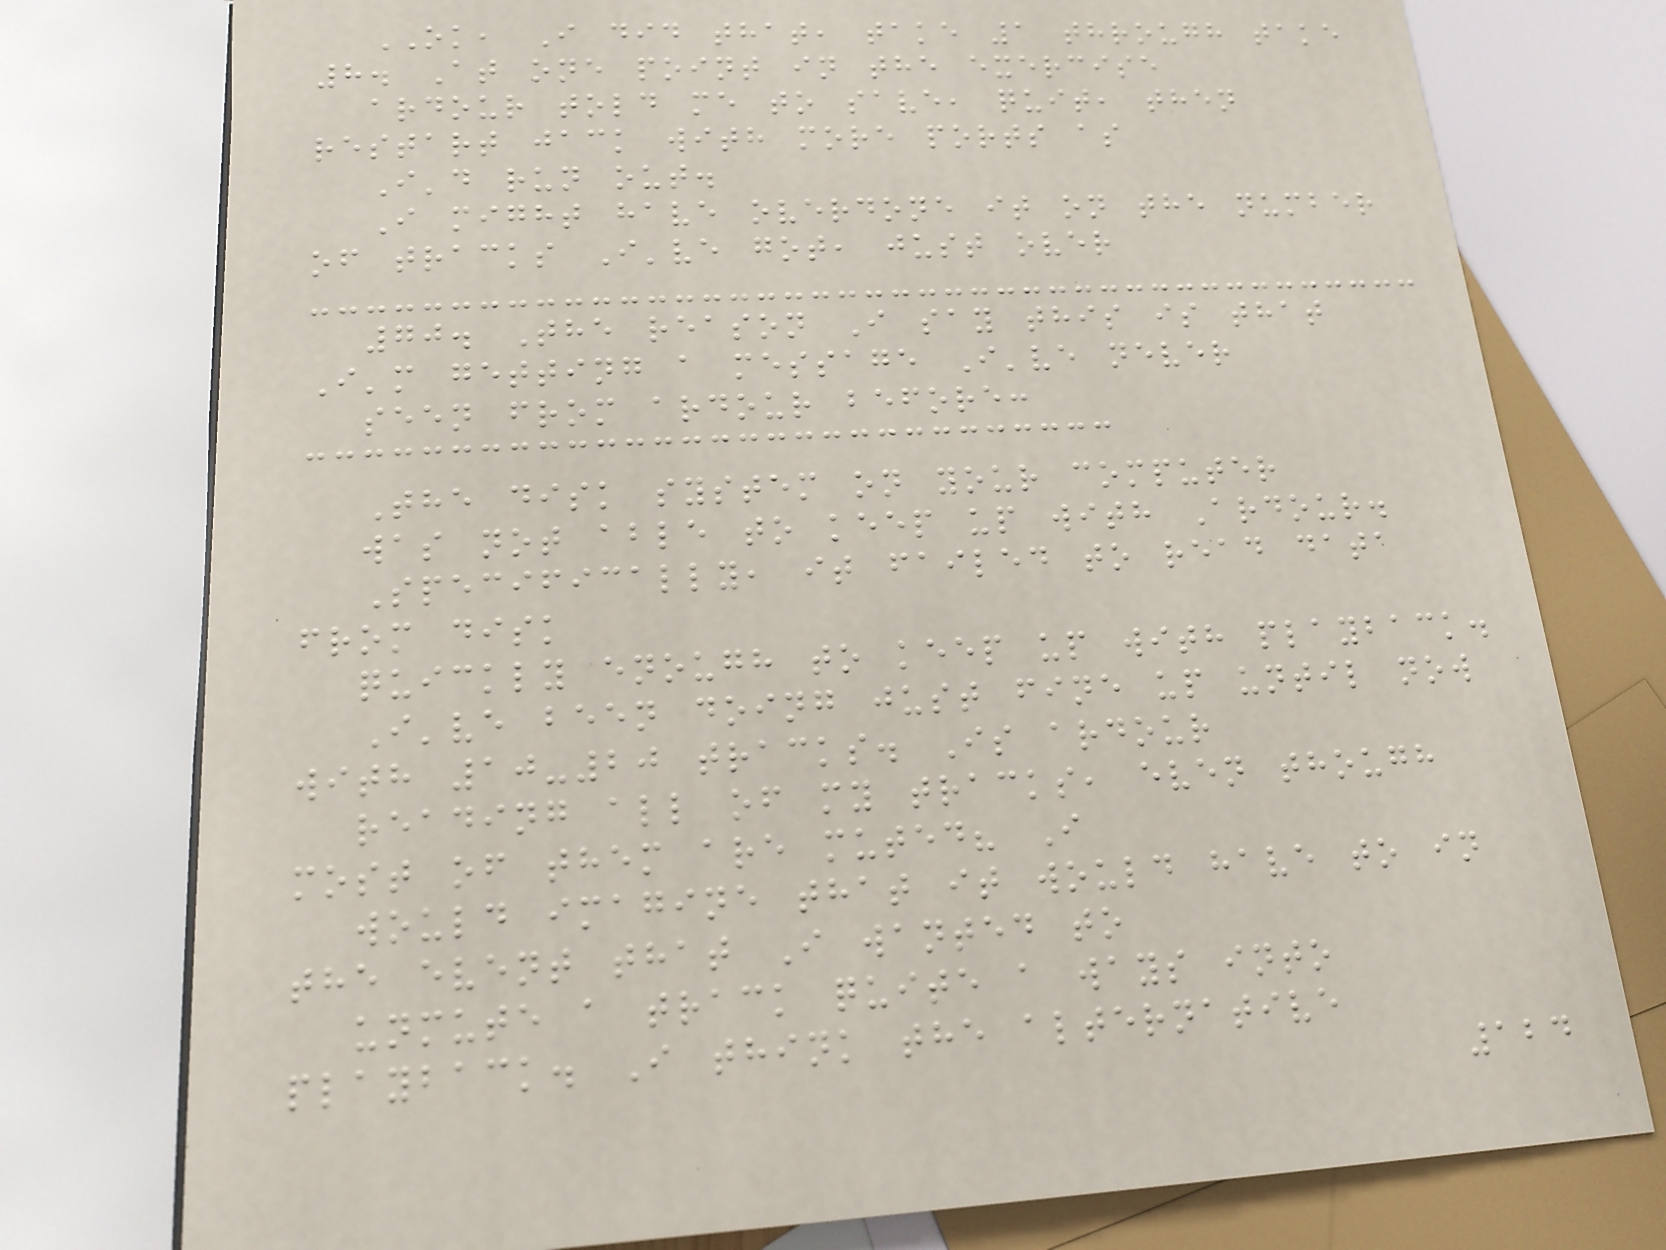OK, I did that, take 1 through take
8. At one point in the exercise
ardour told me to save, quit, then
restart jack with more ports as
I'd run out.
I might have overdone it on the number
of tracks I've got, just over
70. The reason I say this is that
I'm getting a message I've never
seen from ardour before:
The disk system on your computer
was not able to keep up with Ardour.
Specifically, it failed to read data
from disk
quickly enough to keep up with playback.
I've been doing just fine up until now
with 10-20 tracks. Is ardour
reading all of my tracks, even though
most of them are muted? I
would imagine that it would have to in
the event that I wanted to
unmute a track quite a ways into
playback. I think the alternative
124
